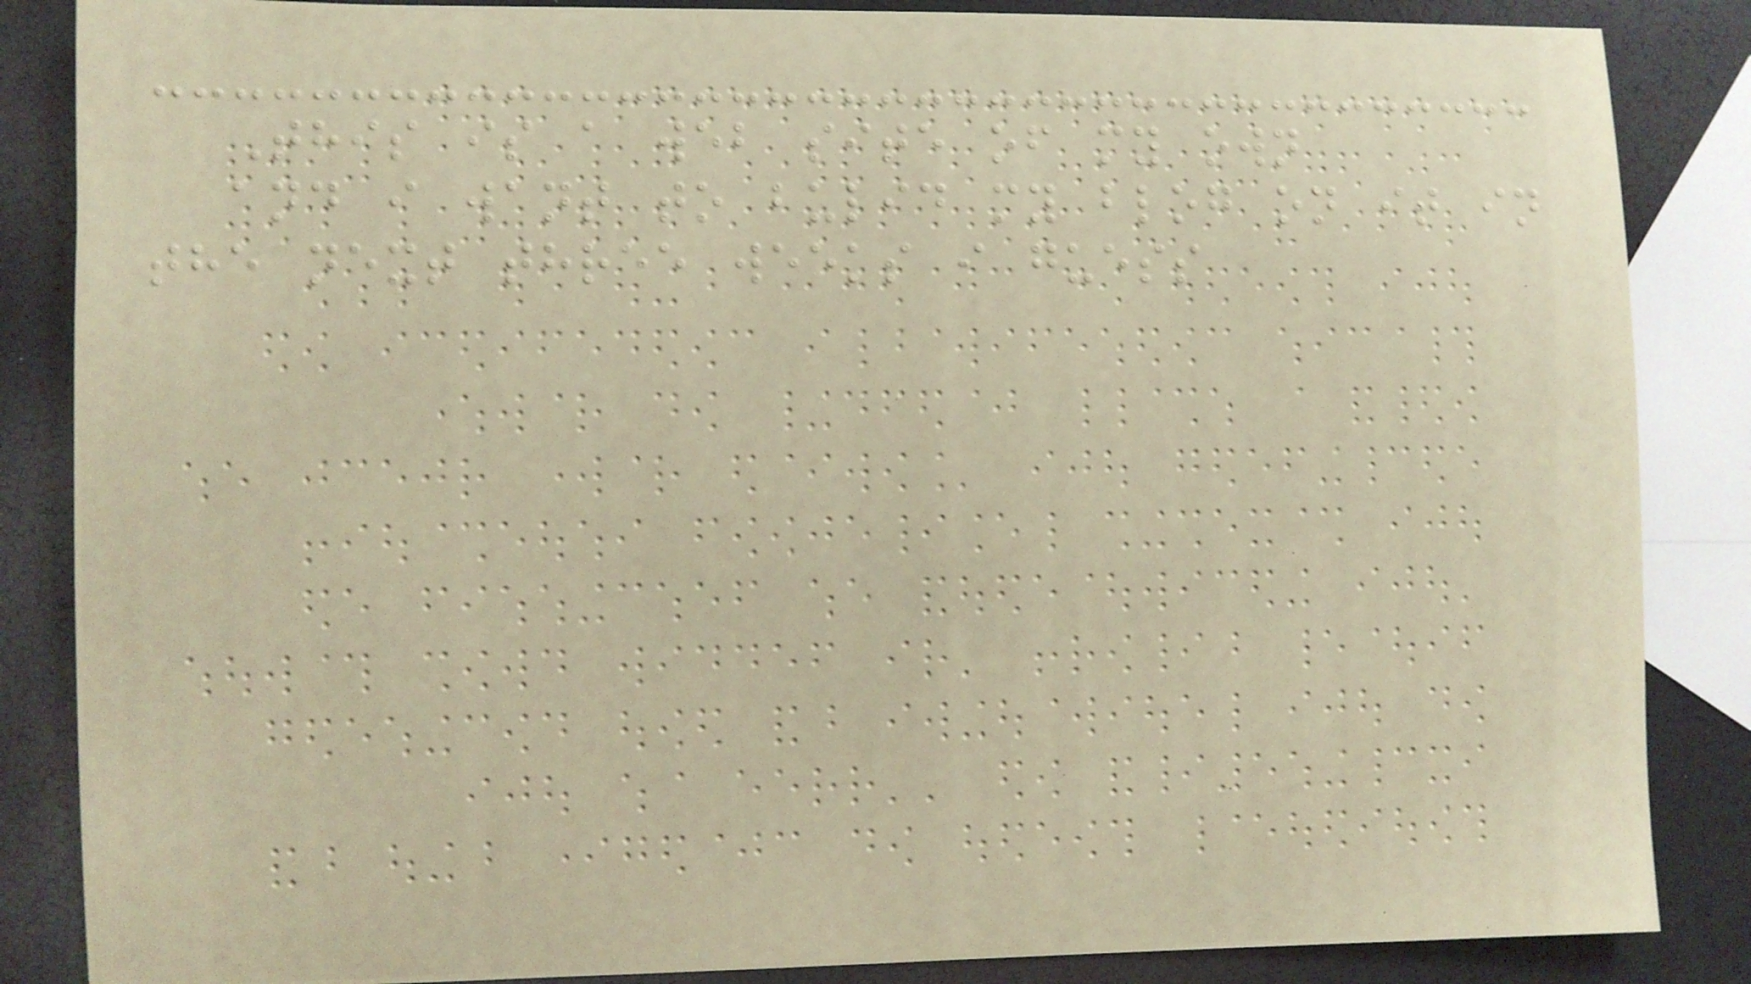This is a web site of my own
and i want to bulid my blog on it in
the next three weeks i guess
